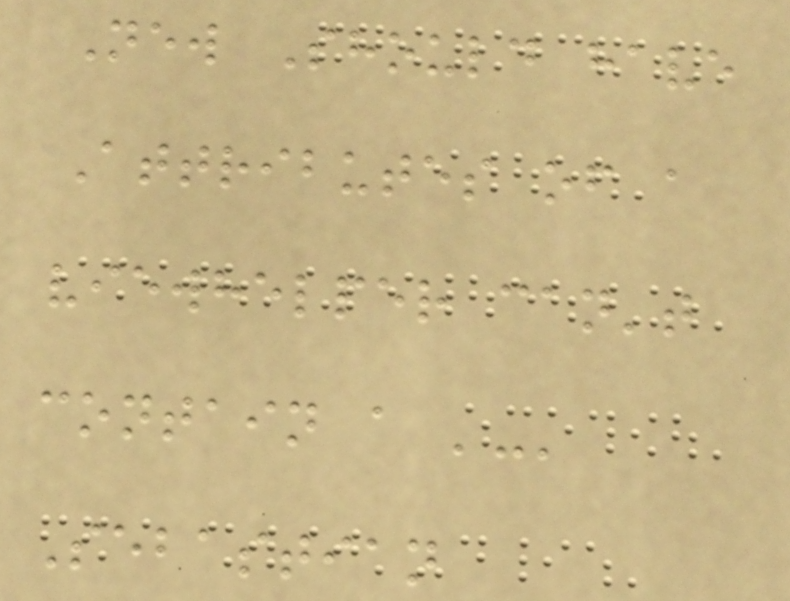New Should have
Attributes of a
viewhelper can't
contain a '-'
Sebastian
